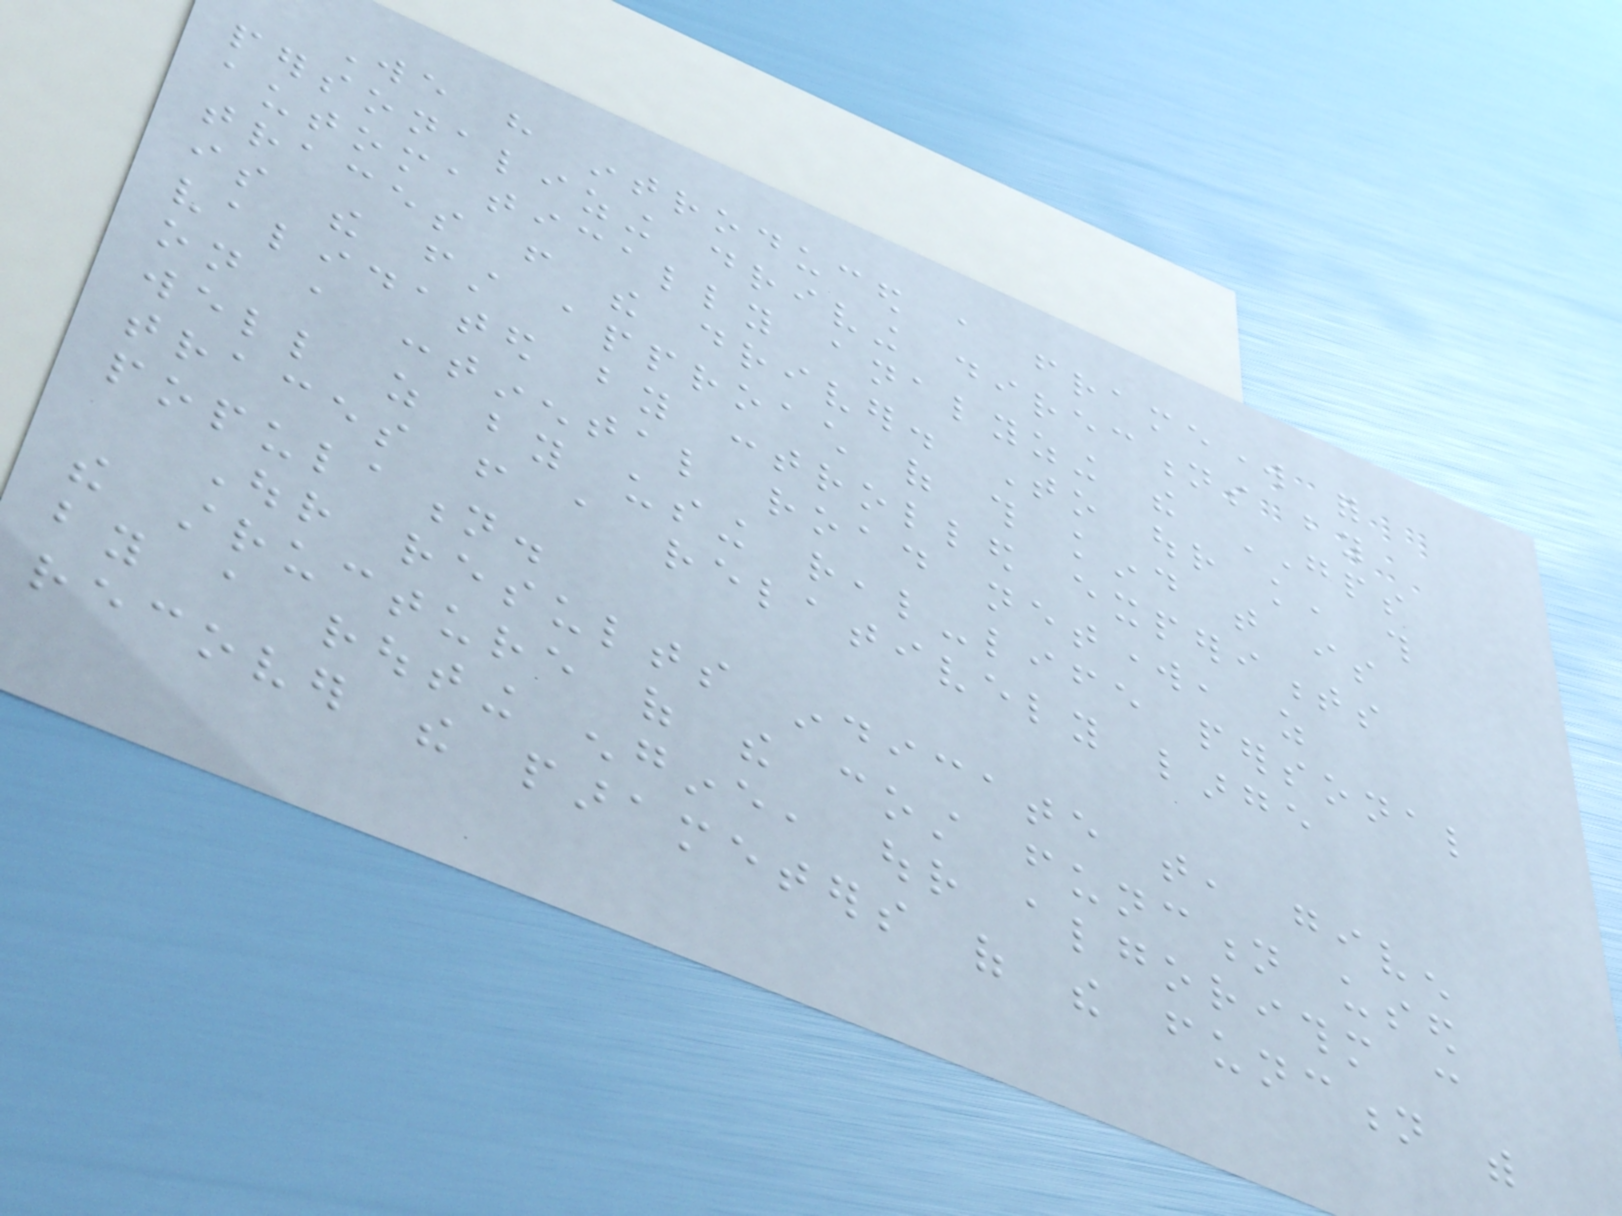We have introduced a framework for
personalizing driving directions by
automatically analyzing the GPS
traces from the driver. To our knowledge, this
is the first approach of this kind that is
validated by controlled experiments
on a continental road network, as
well as by using real-life personal
traces from a relatively large
population.
Our results indicate that, given
the structure of the cost function used
by a routing engine, our algorithm can
recover the parameters of the function with
